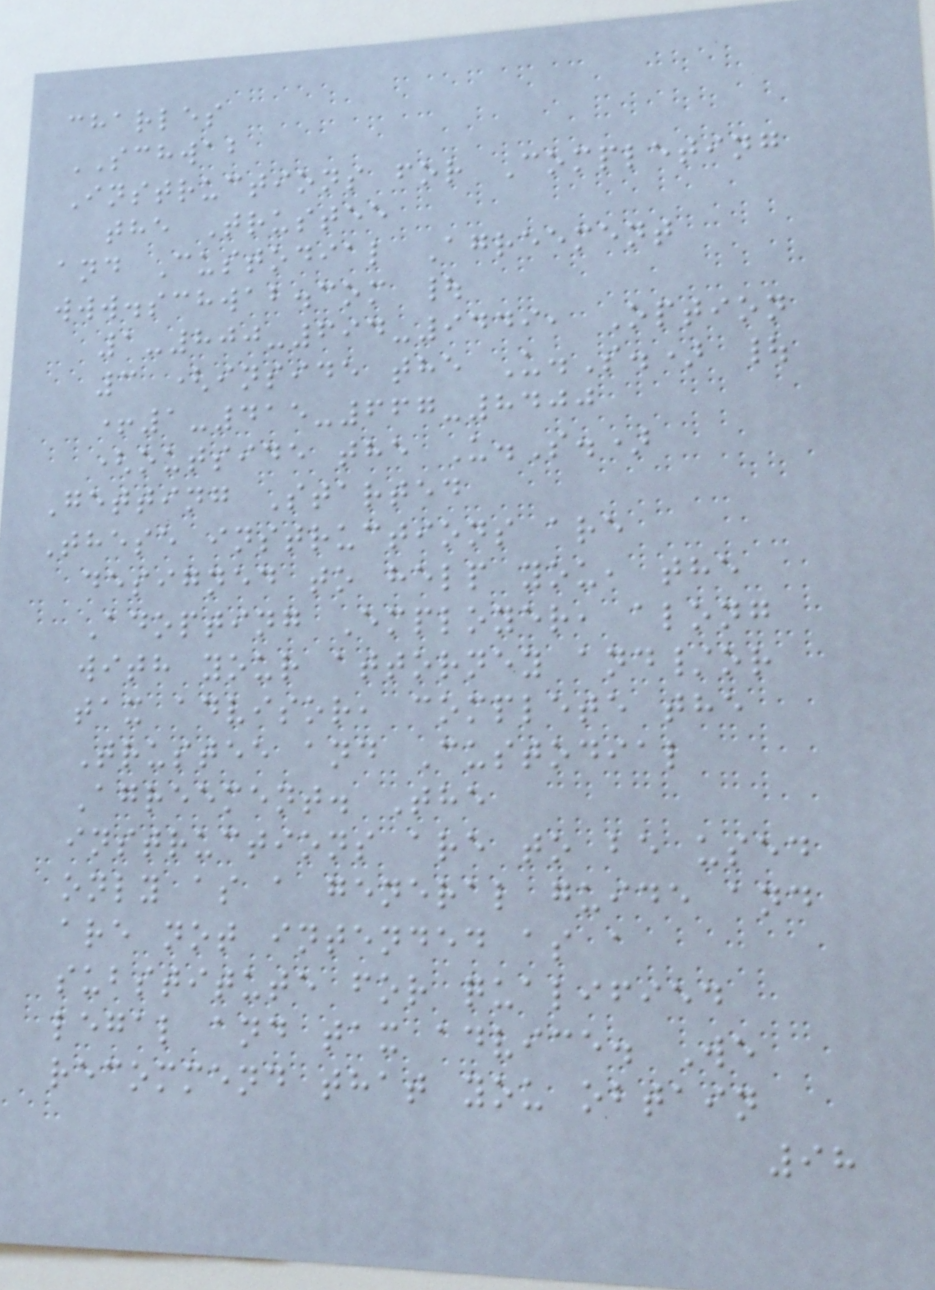charles
SCHWAB
Instructions for Completing
the Trustee
and Custodial Agreement
www.schwab.com |
1-800-694-9449, Option
3 (inside the U.S.) |
+1-415-667-8400
(outside the U.S.)
Getting Started
These instructions are
designed to help you, the
Adopting Employer, along
with your attorney and/or
tax advisor, complete the
Trustee and Custodial
Agreement. The
instructions are to be used
only as a general guide and
are not intended as a
substitute for qualified
legal and tax advice. We
recommend that you obtain
98
